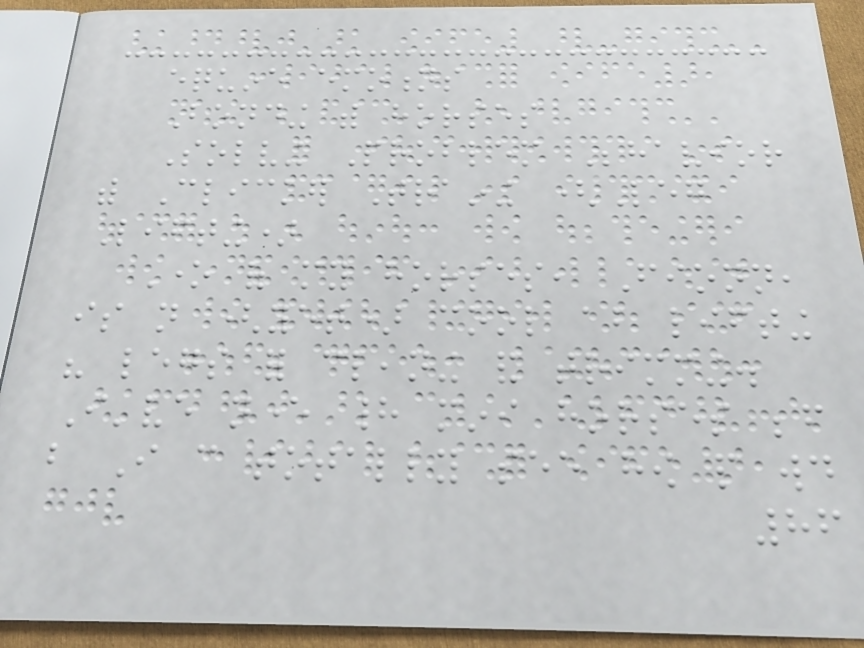equine emotions
Bonding with horses
Solving Problem Behavior
with Clicker Training (Leg
Lifting)
One of my horses, Fionn,
is not (yet) cool about lifting
his legs for cleaning and trimming.
I've never had mini horses before
but I can totally see how people would
86
